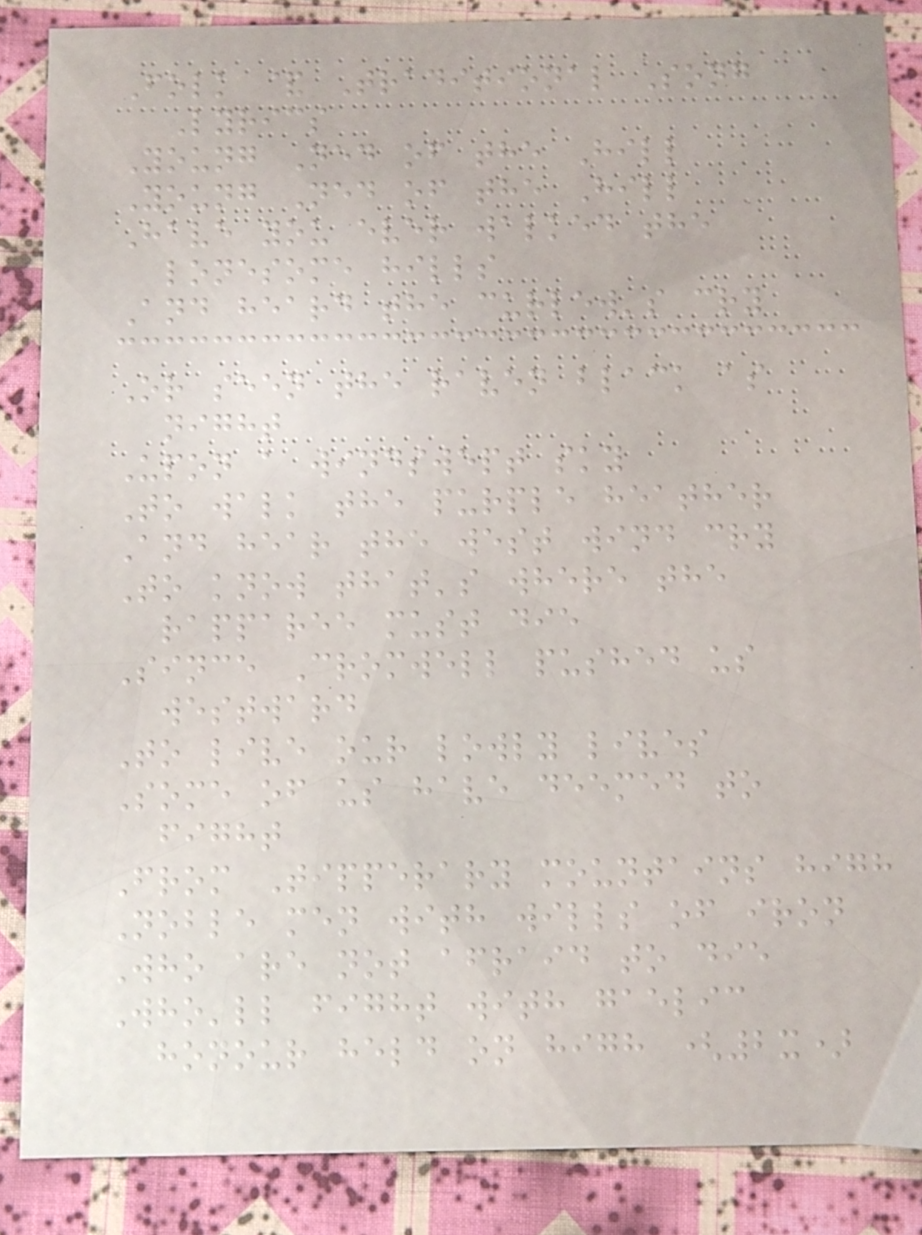Folk & Traditional Song
Lyrics
Young Ned of the Hill
Young Ned of the Hill
Have you ever walked the
lonesome hills
And heard the curlew's cry
Or seen the raven black as
night
Upon a windswept sky
To walk the purple heather
And hear the west wind cry
To know that's where the
rapparee must die
Since Cromwell pushed us
westward
To live our lowly lives
Some of us have deemed to
fight
From Tipperary mountains high
Noble men with wills of iron
Who are not afraid to die
Who'll fight with gaelic
honour held on high (2x)
